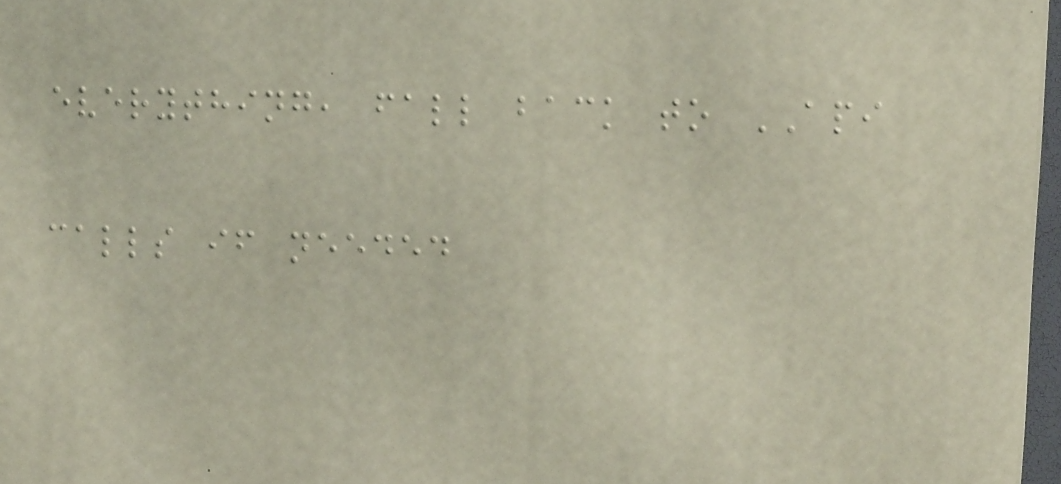everything, fall back to API
calls if needed
